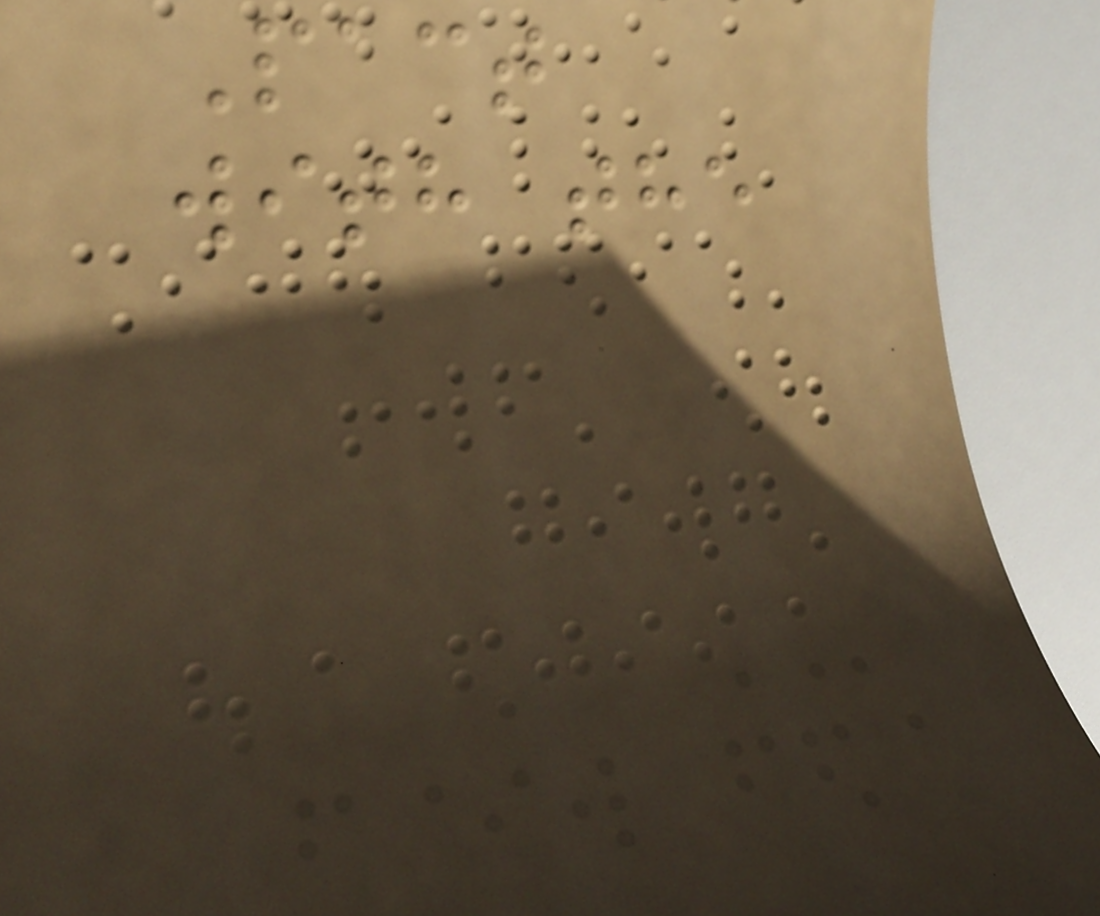Pact
with the
